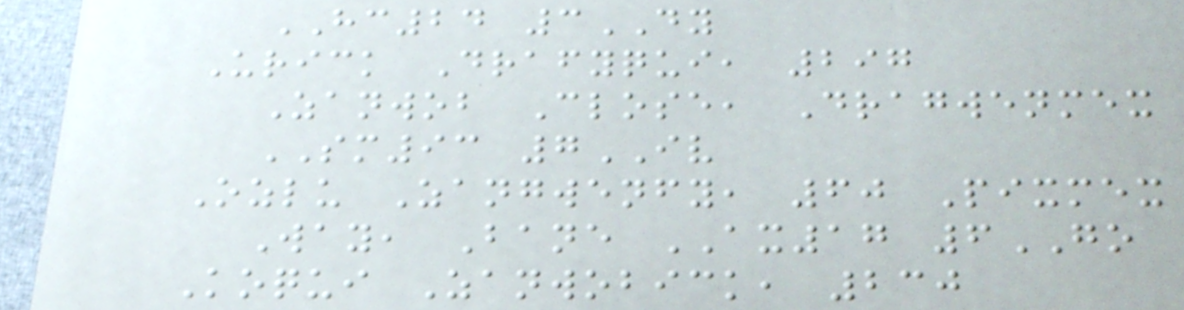HC24 3DY
Urick Drafyqui, 297
Zanwob Close, Dragwenmex
SM93 7IV
Ozlu Zangwenfy, 60 Pixmex
Way, Bane AX17 6GO
Koqui Zanwobick, 230
